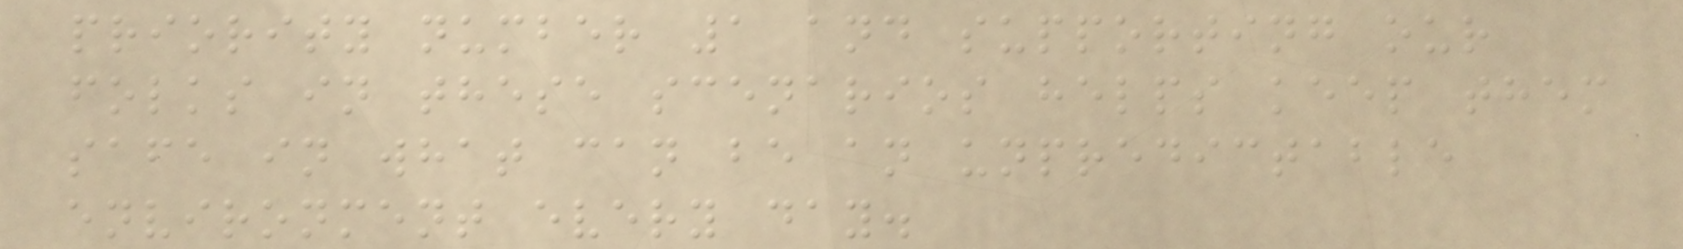priority number 1 and supporting our
folks in these scenarios helps keep them
safe in what can be an unpredictable
environment every day.
